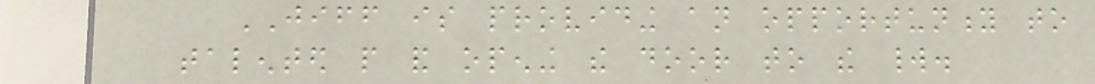JIFF is providing an opportunity to
talented people and opening the door to the world.
